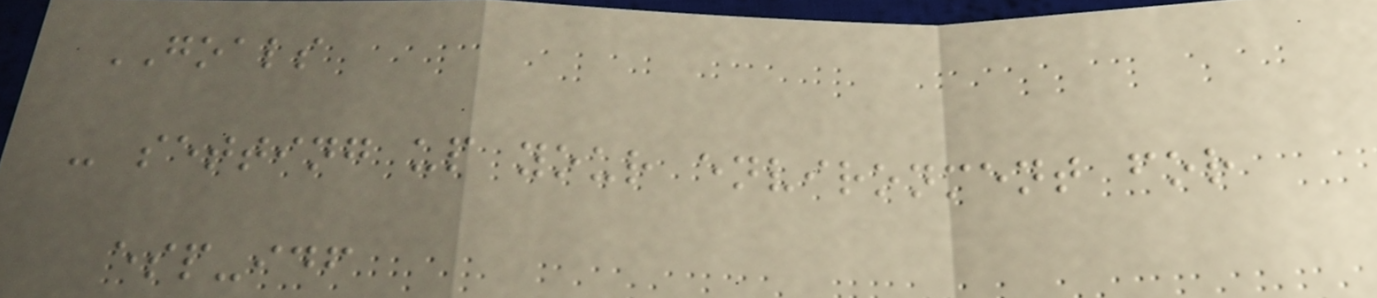GOALS
- setting up your environment for
esp-idf
